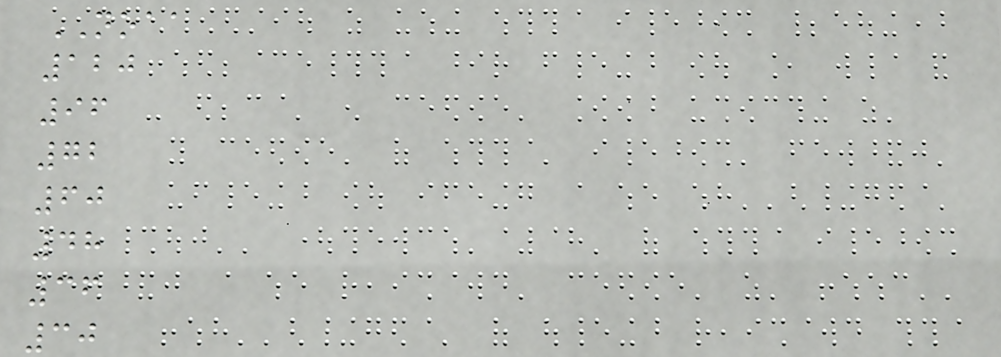NOAA
120
96
72
60
48
36
30
